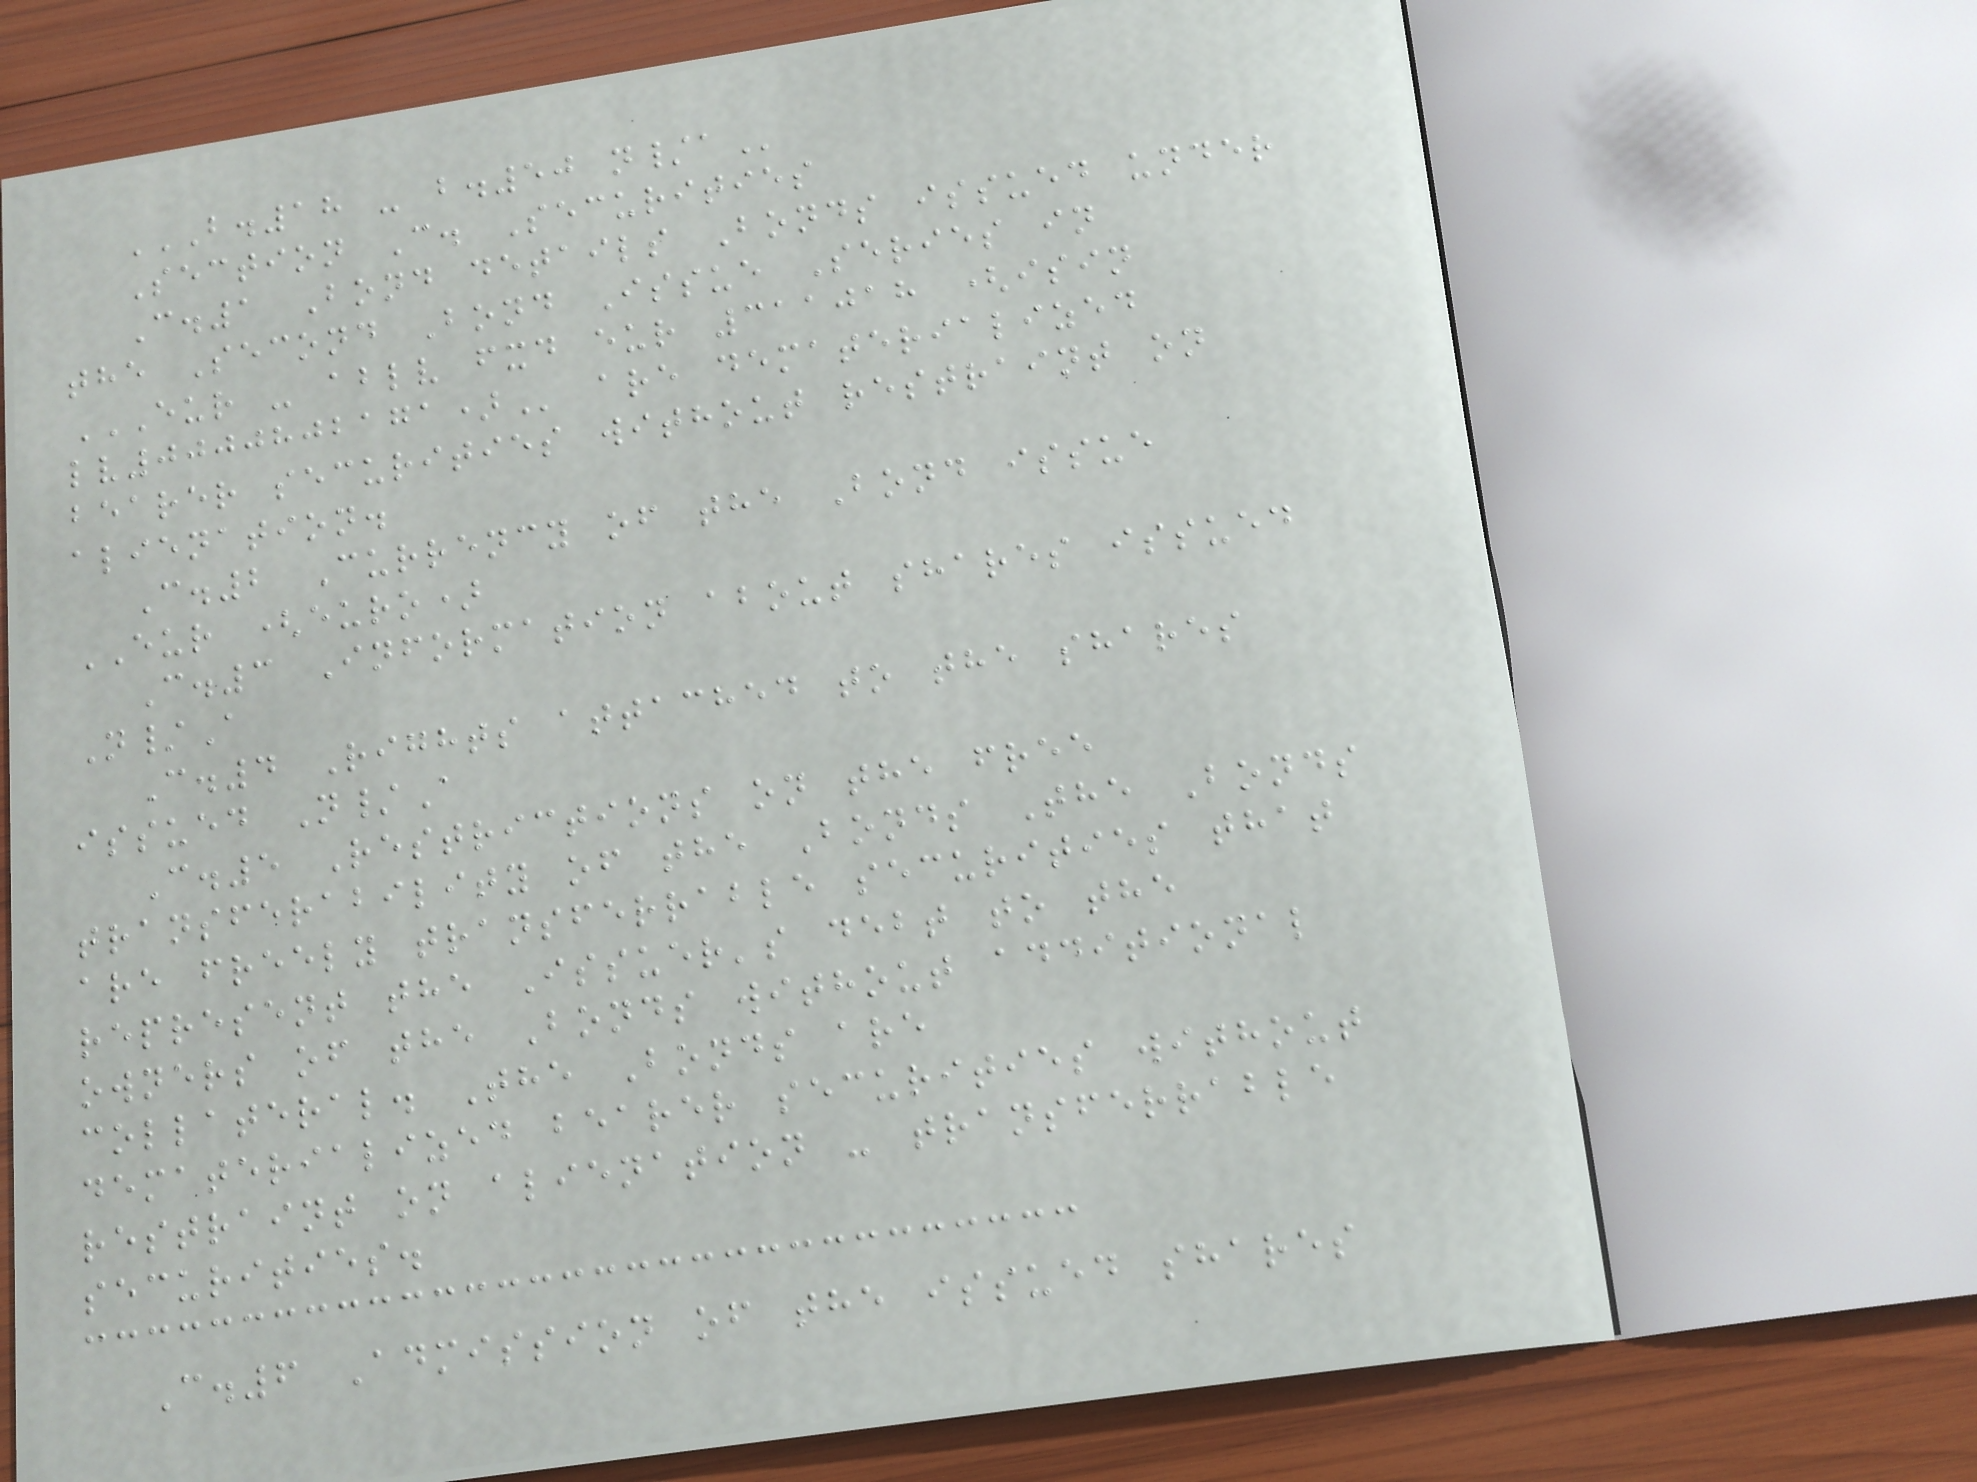B.18 - B.50 N/A
Section C. Securities
C.1 Bond details Bonds issued under
the Second Bond Issue Series in
EUR - ABLV FXD EUR 311018 (ISIN
LV0000802171) are dematerialized
bearer securities without restraint on
alienation.
C.2 Currency of the Bond issue
EUR (euro)
C.3 Information about shares issued
N/A
C.4 Rights attached to the shares
issued N/A
C.5 Restrictions on the free
transferability of the Bonds The Bonds
are freely transferrable securities that
represent the Issuer's debt to the
owners of the Bonds without additional
collateral. The Bonds are
dematerialized bearer securities without
restraint on alienation - transferrable
securities.
C.6 Admission of the issued shares
